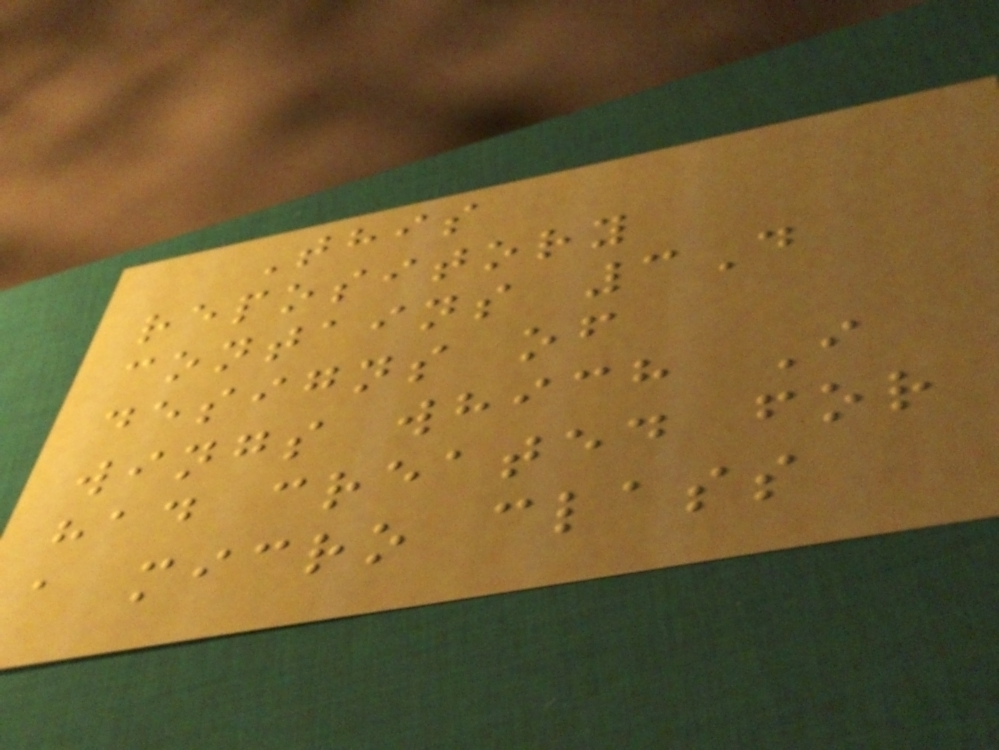This
repository
contains 3D
designs of
wings which I
had created for
a micro class
